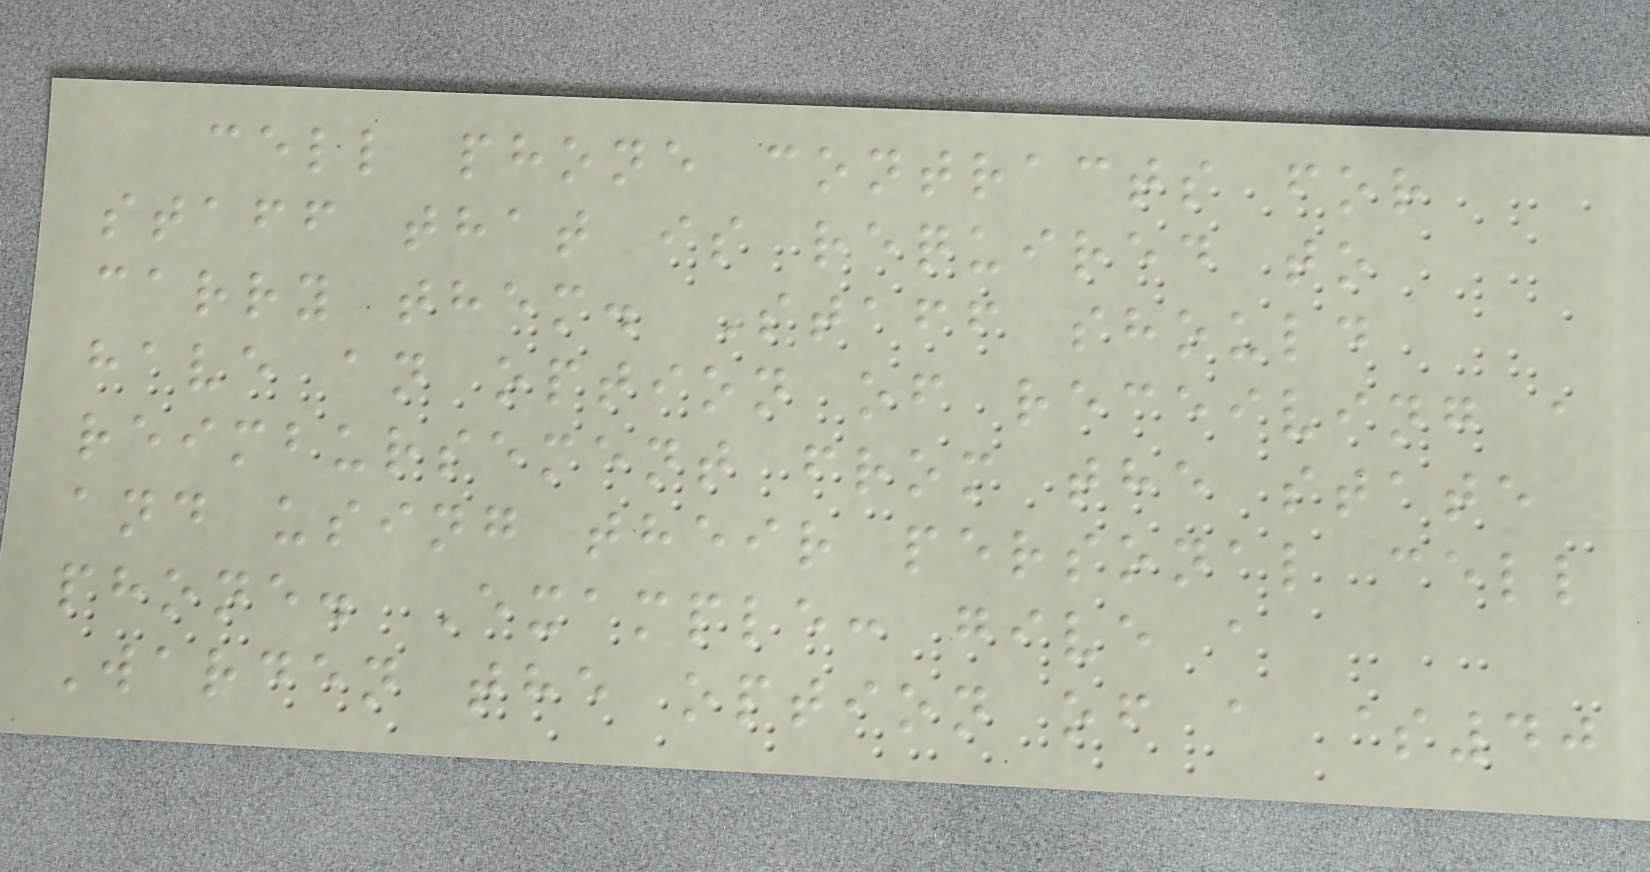cell phone contracts for
staff that is required to
carry them. Staff should
have an option of receiving a
reimbursement from the state
and using their personal cell
phone. Example: give a
Warden the option of a $40
